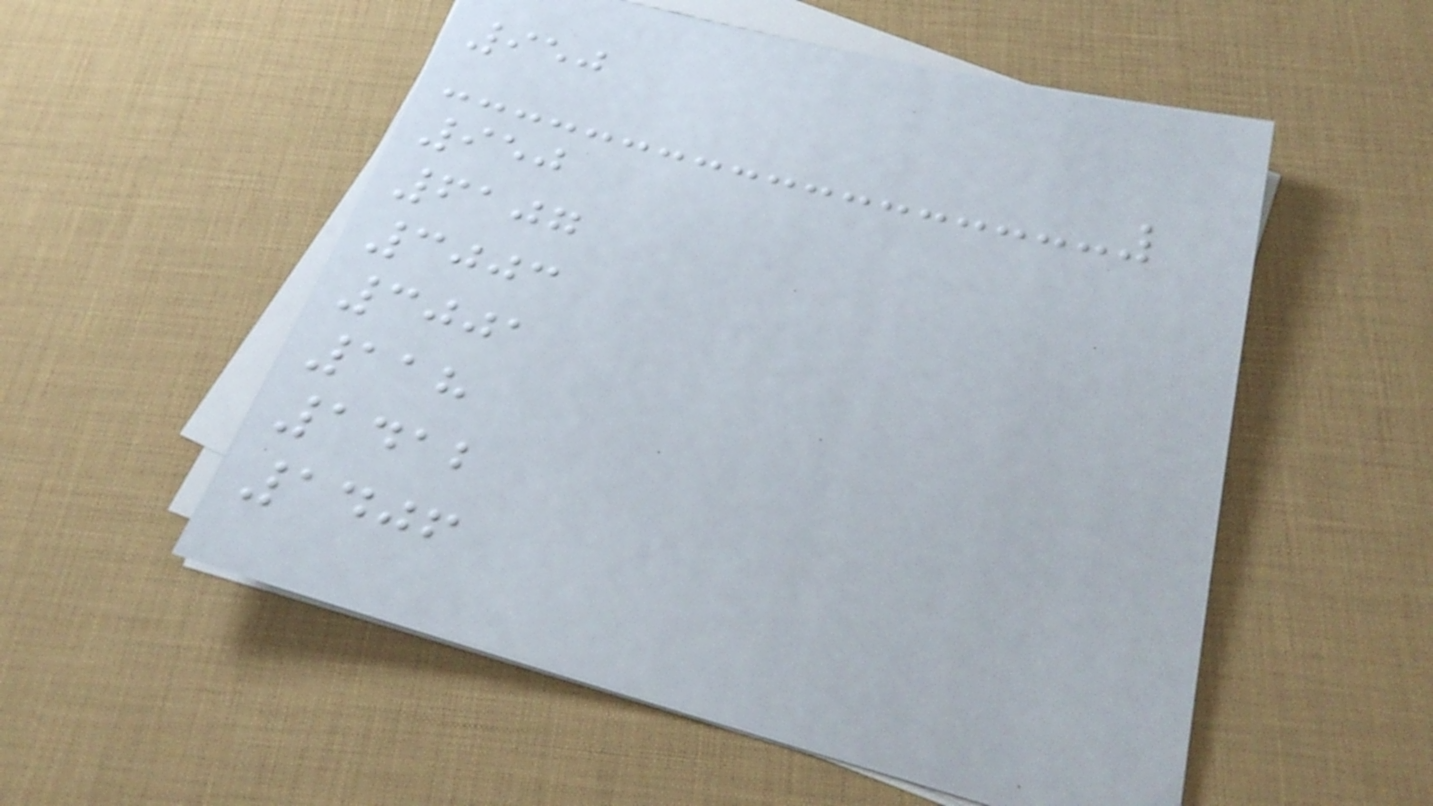950
950
6107
3003
3001
118
1412
1406
